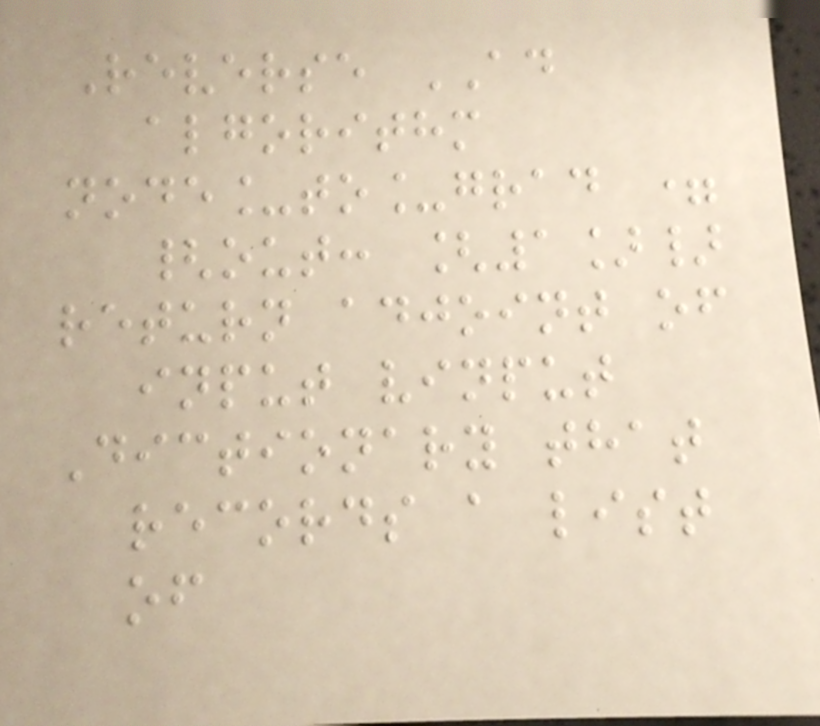Reverse AD
algorithm
node_to_grad =
{out: [1]}
return adjoint of
input vinput
Dictionary that
records a list
of
